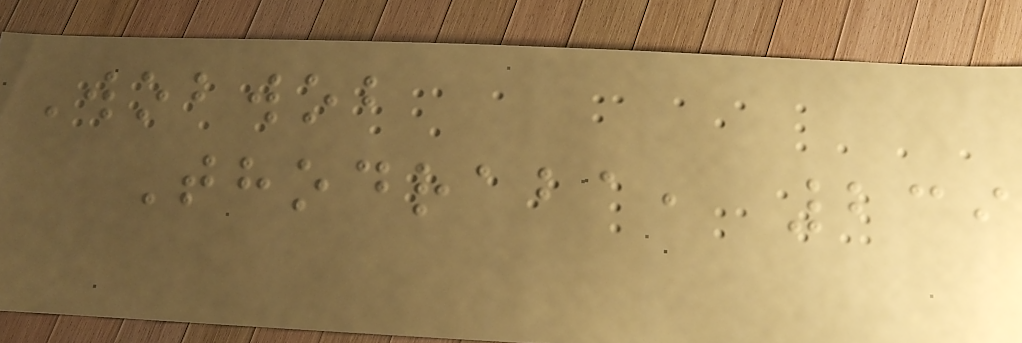Wobwob
Thodraba, 239
